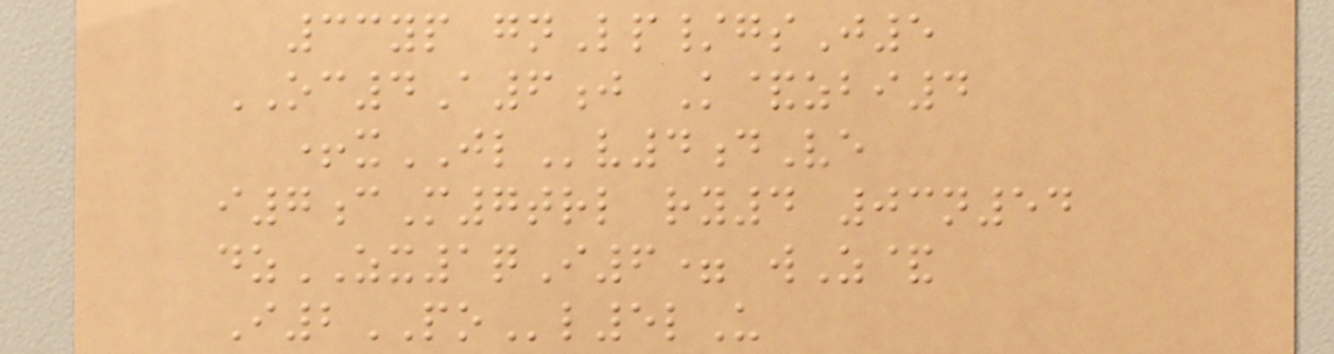33yp gnLp/gsJ5
OC4A6j K&zbi4
+xJLv4dVe
i7cM7trl ry4 03n54
dzZX1qI6= wZ&
I2POl5lU
